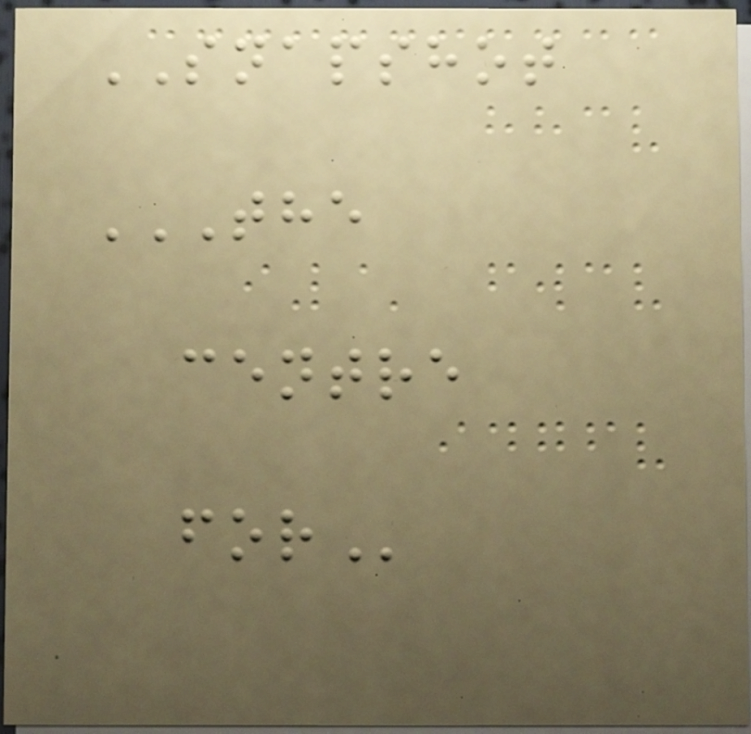SNAPSHOT
THE
CENTRE
FOR
